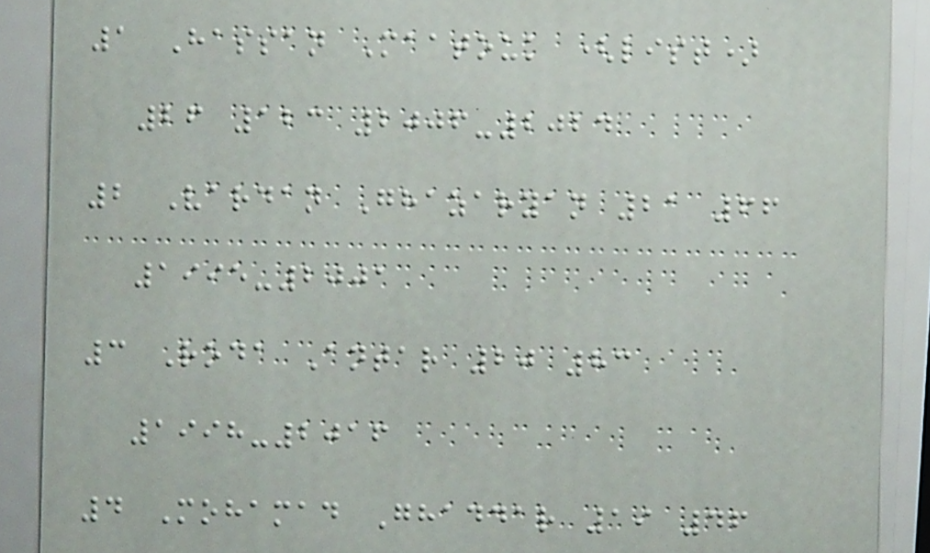1 Hassan Maatouk (list)
26 123 2006-2024
2 Vardan Ghazaryan 21 66
1995-2001
3 Roda Antar 20 83
1998-2016
4 Mohamad Ghaddar 19 46
